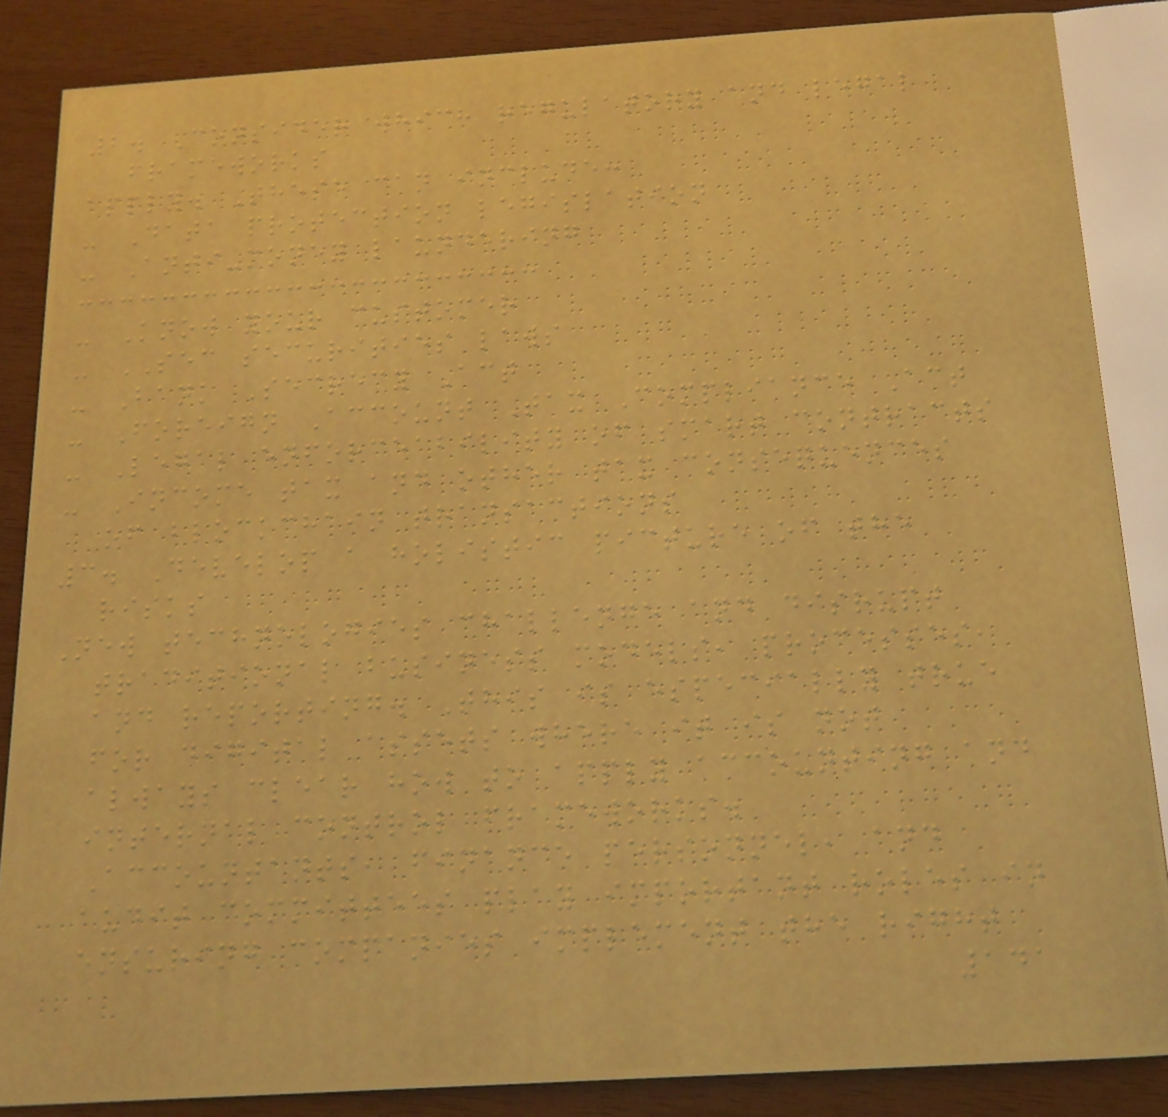2. Consider which regulatory and legal
frameworks
apply. These can include:
- Data protection legislation
- Anti-money laundering
- Know your customer
- SEC securities laws
- Bank Secrecy Act
- Foreign Account Tax Compliance Act
- Legal enforceability of smart contracts
- Income tax and other tax consequences
of blockchain transactions
3. Develop a holistic picture of the
risks
New technologies challenge and disrupt
traditional business models, processes,
and reporting. This is especially true
for digital assets where it is not
always clear how to apply accounting and
internal control frameworks.
Accountants, finance personnel, and
audit committees play important roles in
ensuring companies implement the right
141
